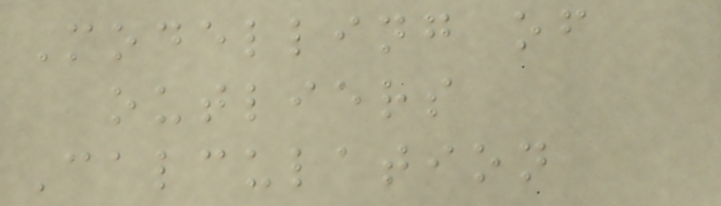Modelling of
outliers
Calculation
